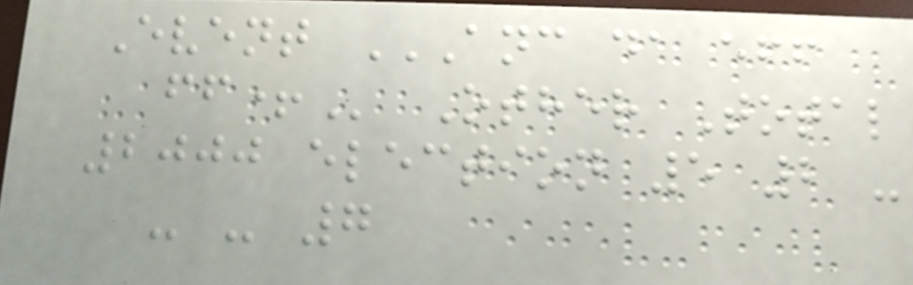Event ANC DA EFF
FF+ Other Total
2000 election 5 2 -
- - 7
